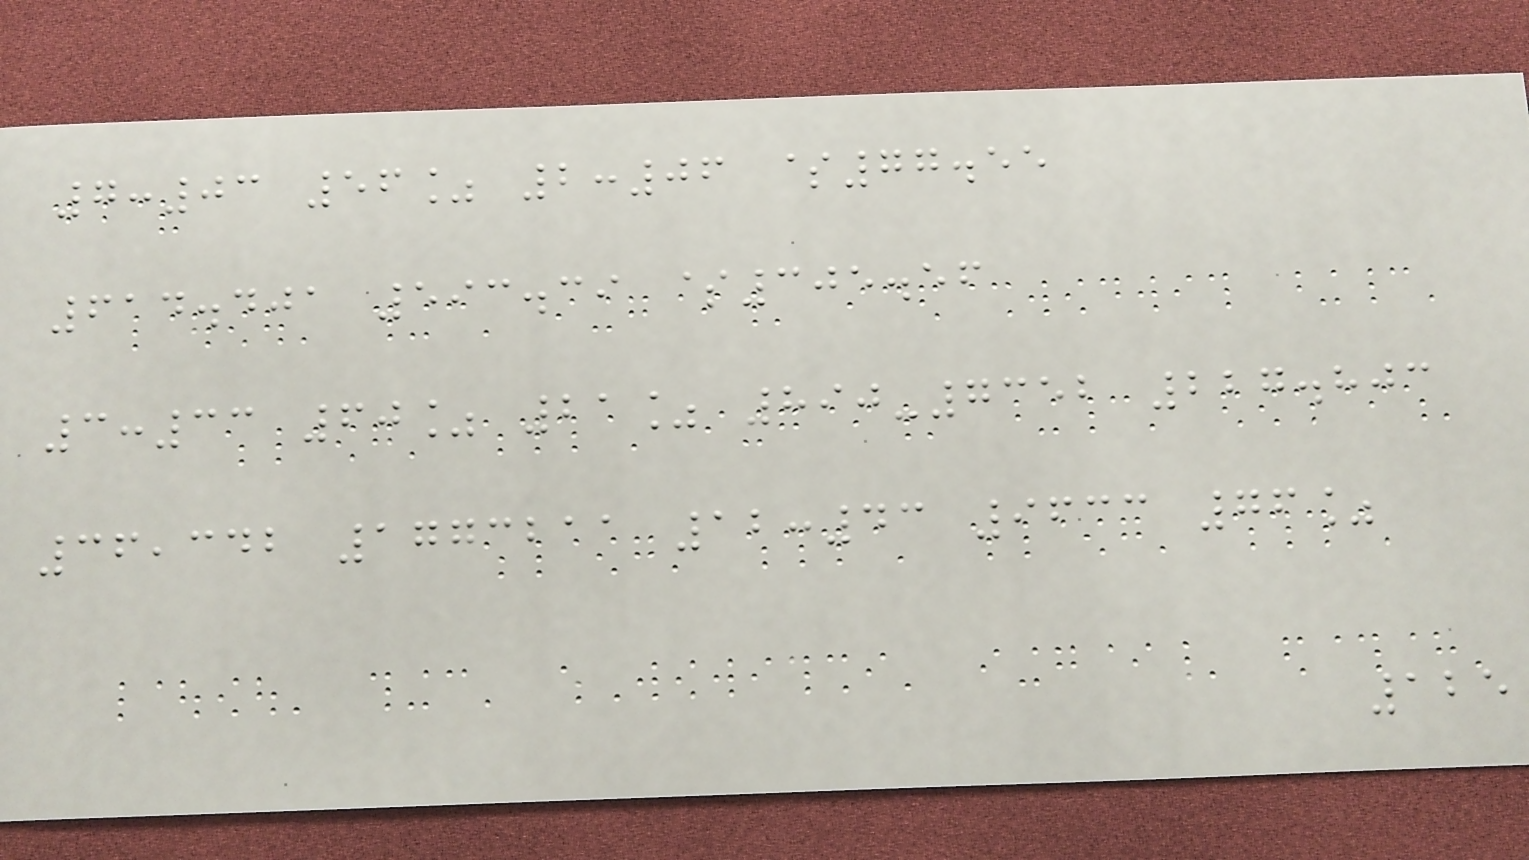7:03 56% 2:06 $77.55
614.401 593.39 $305.56
3:33 60% 21% 890-7352 227.803
36,342 1773211 12:43 9633 76%
125
